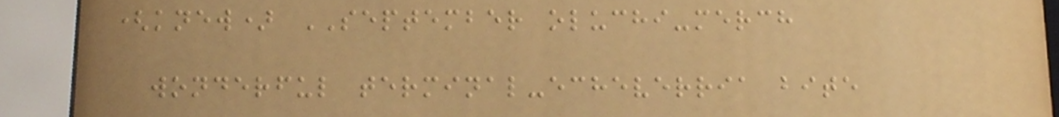(knew) SEPTEMBER oluchi-merch
wonderful terminal-echeverria bite
